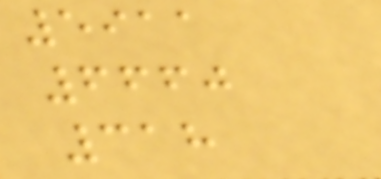5911
6660
318
